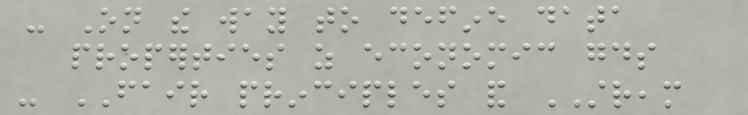- On the way to define data
properties as economic goods
- FAIR principles and STREAM
